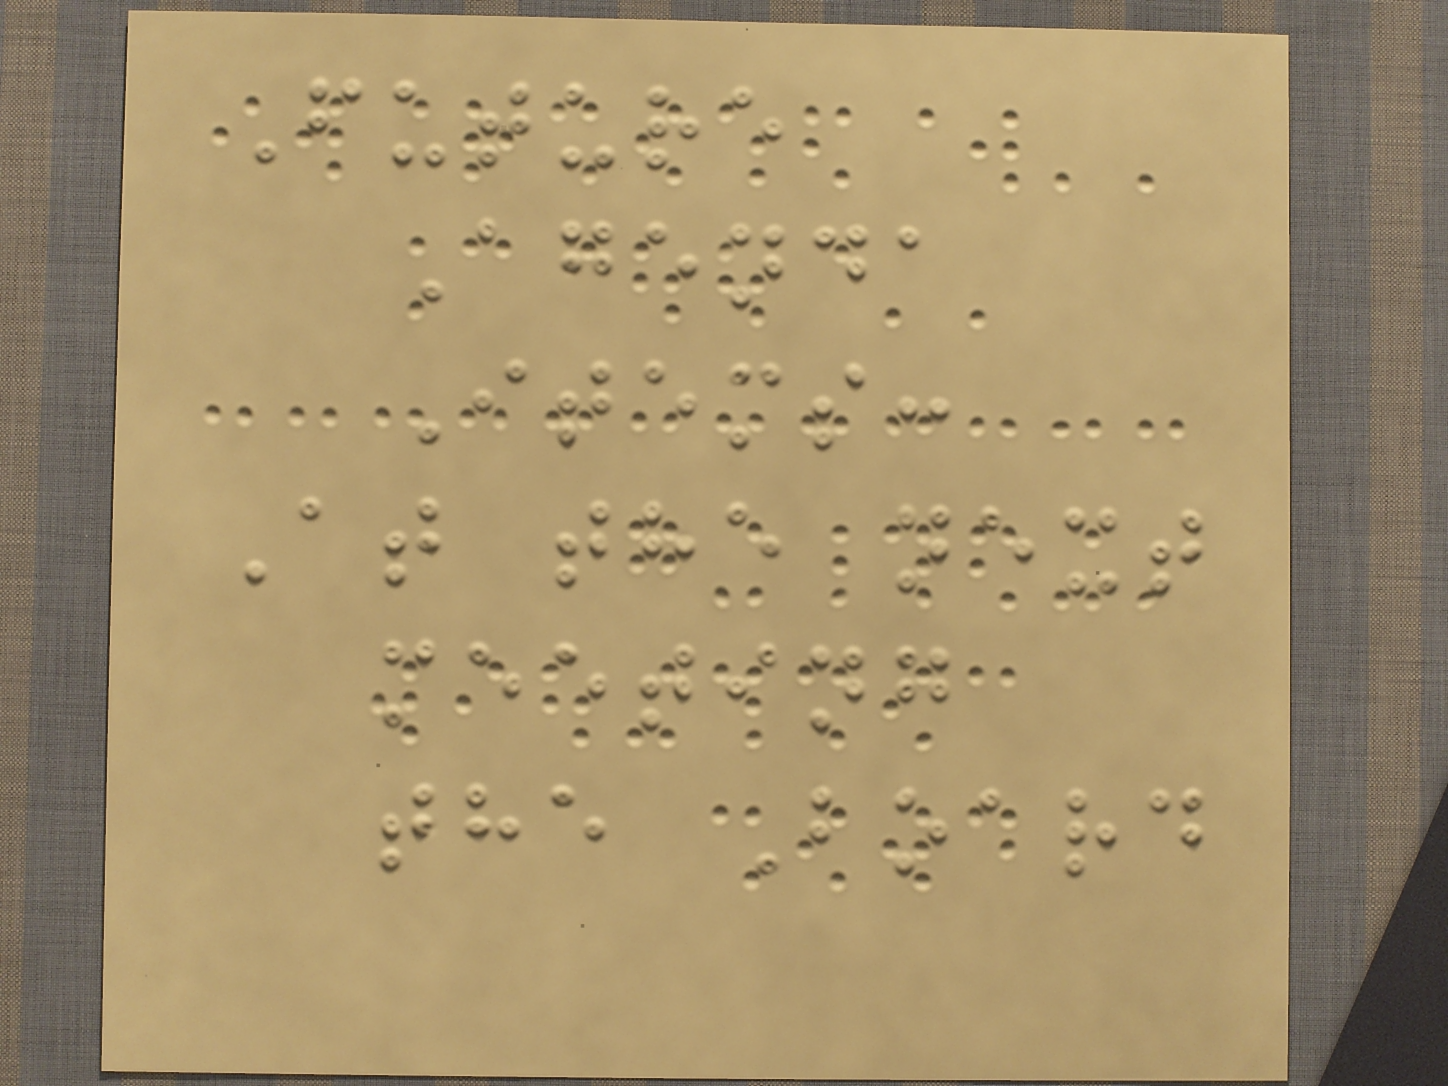Future
Agenda
Items:
At the next
meeting
the Board
